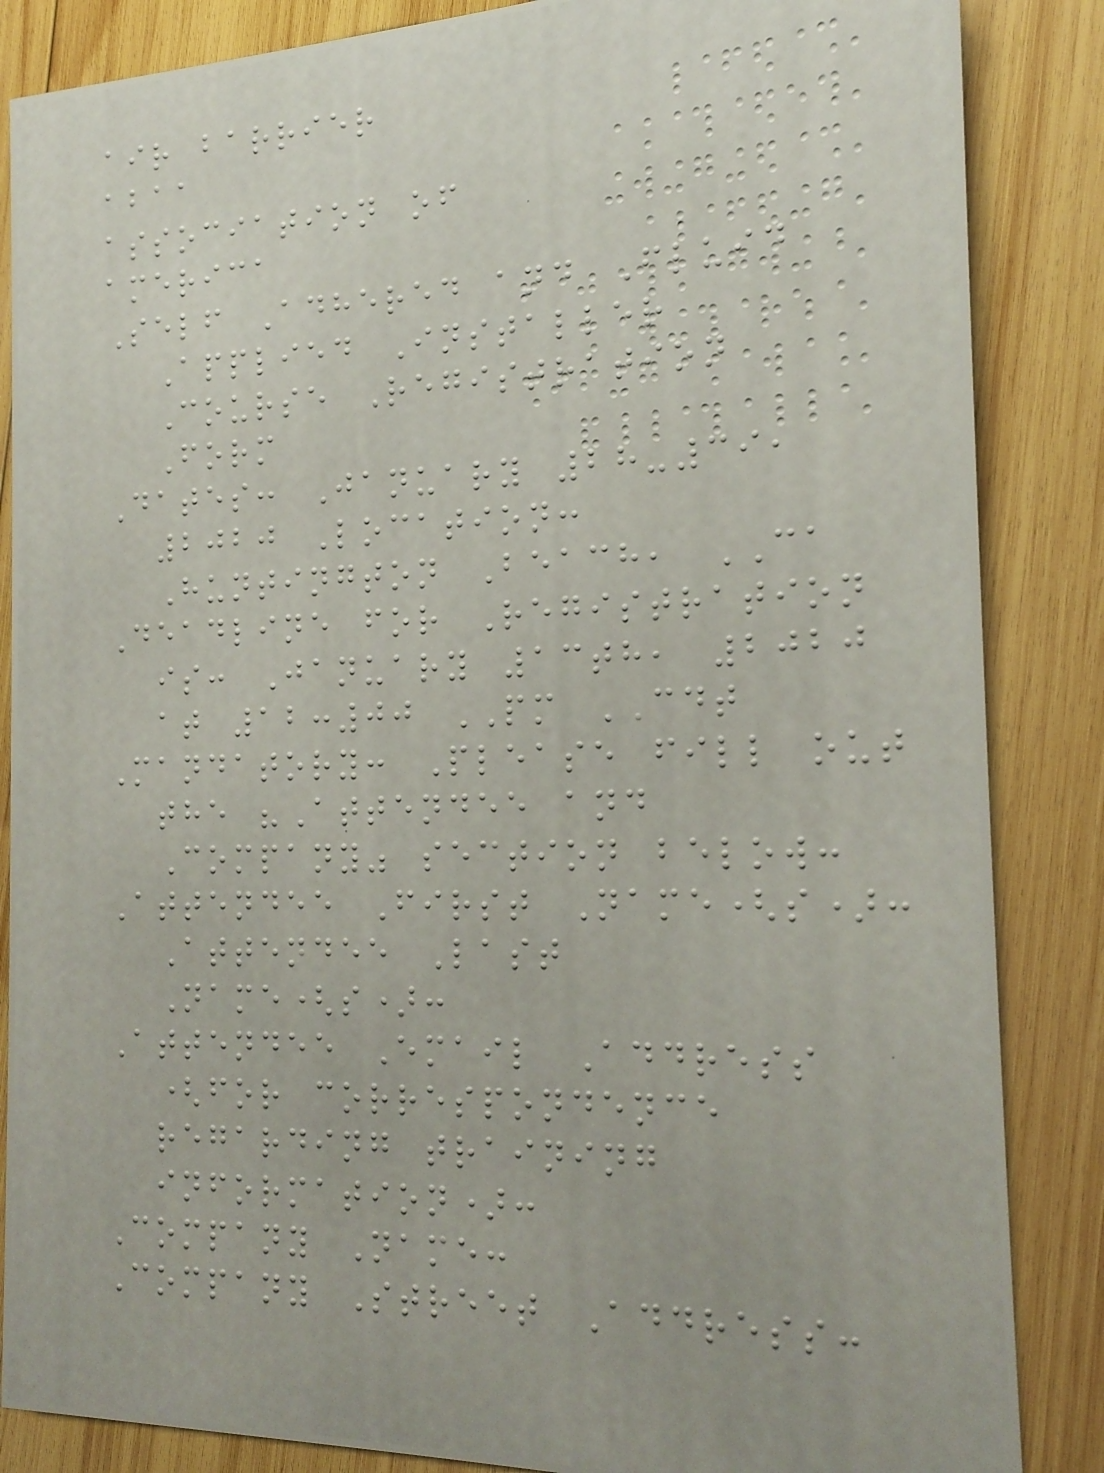air barrier
abaa
association of
america
Self Adhered and Fluid
Applied Installer
Course Registration
Form
Dates: January 28-39,
2020 Location:
Huntington Beach, CA
Deadline for Registration
is: January 13th, 2020
at 12:00 PM CDT
Mandatory: Please fill out
the "Attendee and
Company" section below:
Attendee First Name(s):
Attendee Last
Name(s):
Attendee Email Address
(for correspondence
regarding training
information):
Company Name:
Company Street Address:
